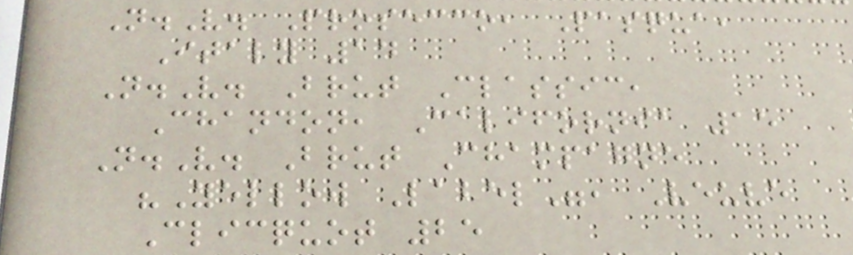N.V. Prosecco, Pasqua,
Italy 14
N.V. Brut Classic,
Chandon, California 15
N.V. Brut Champagne
"Yellow Label", Veuve
Clicquot 25
